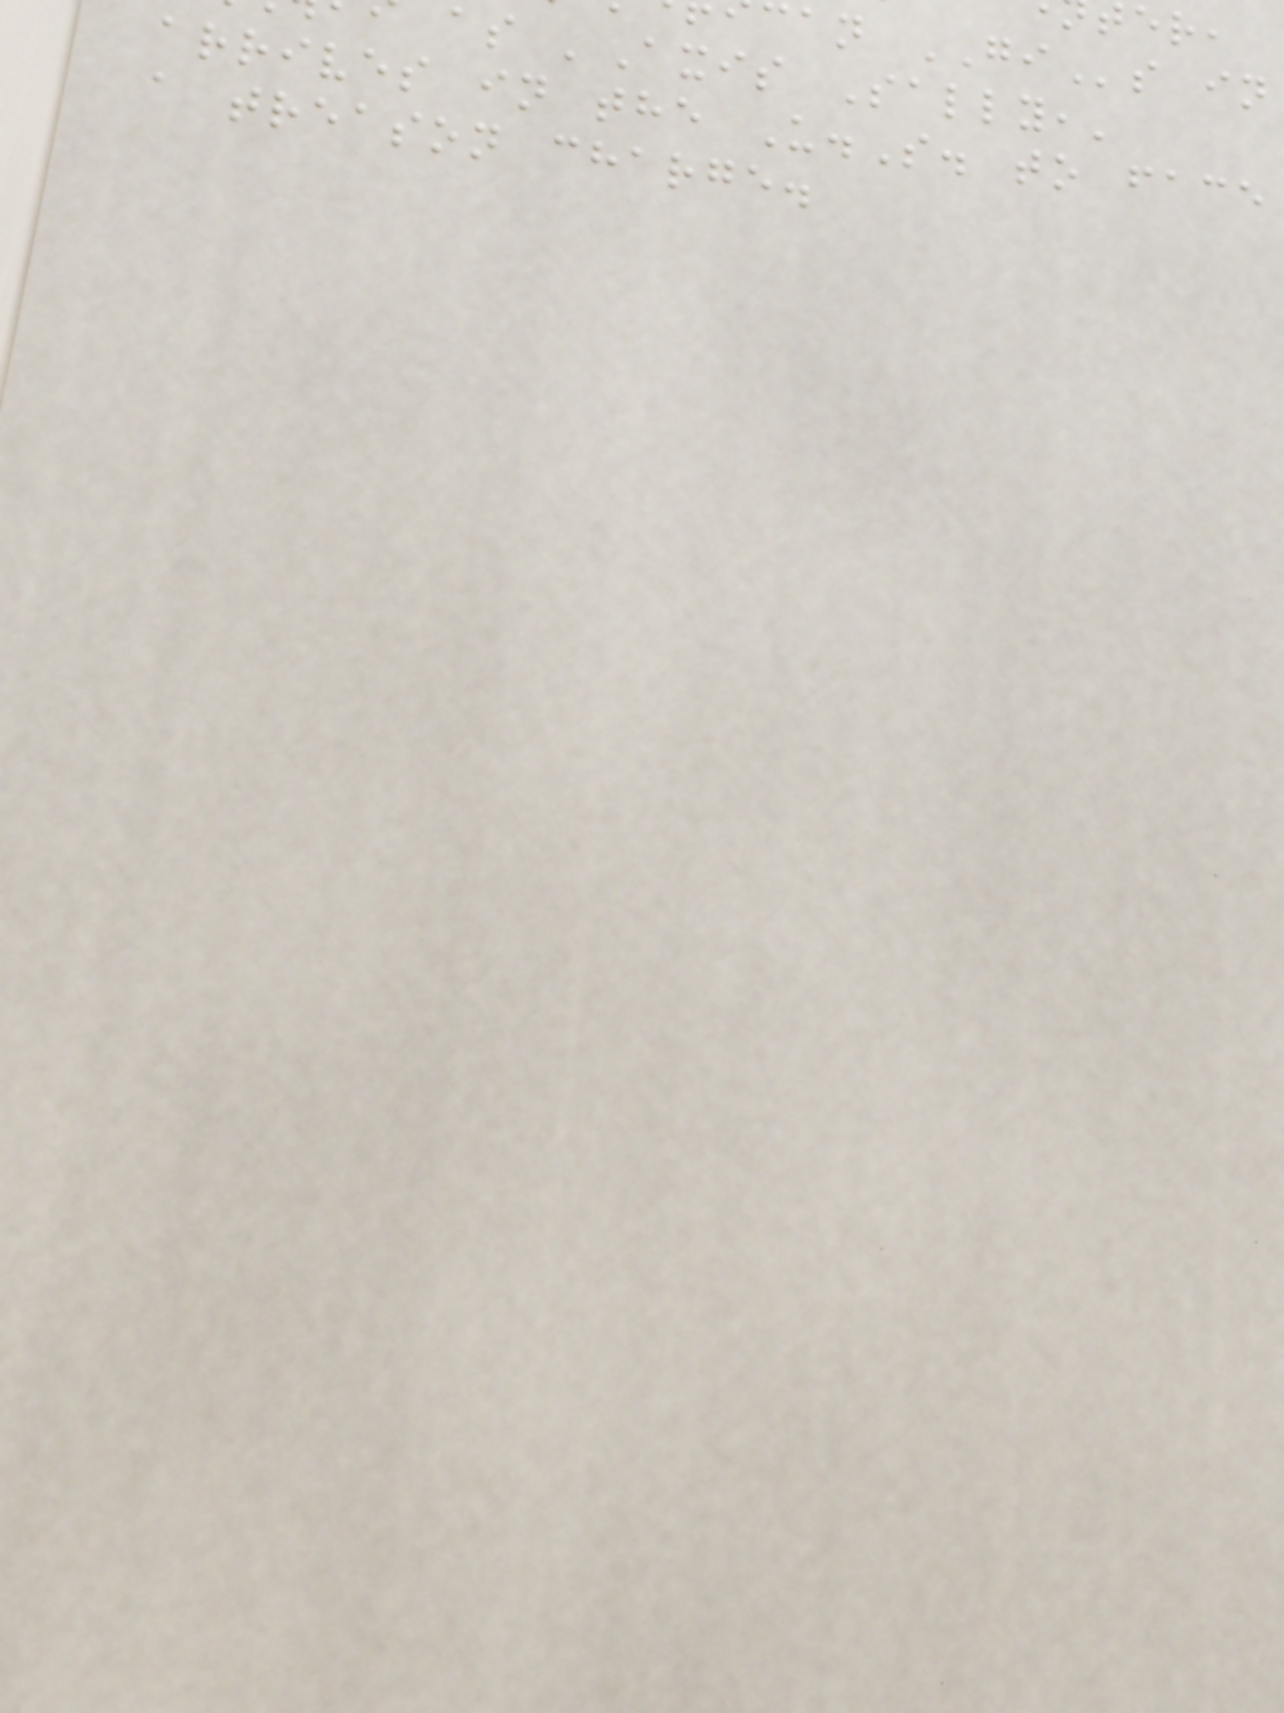an GIs in
as 'Axis Sally,'
arrives in the U.S. to face
a treason charge.
